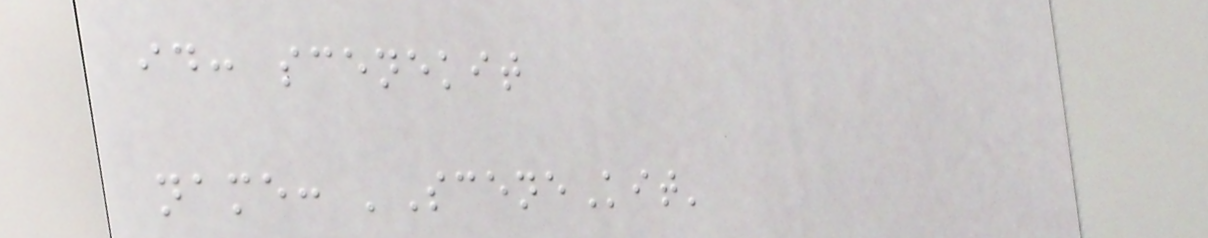id: scenekit
name: 'SceneKit'
